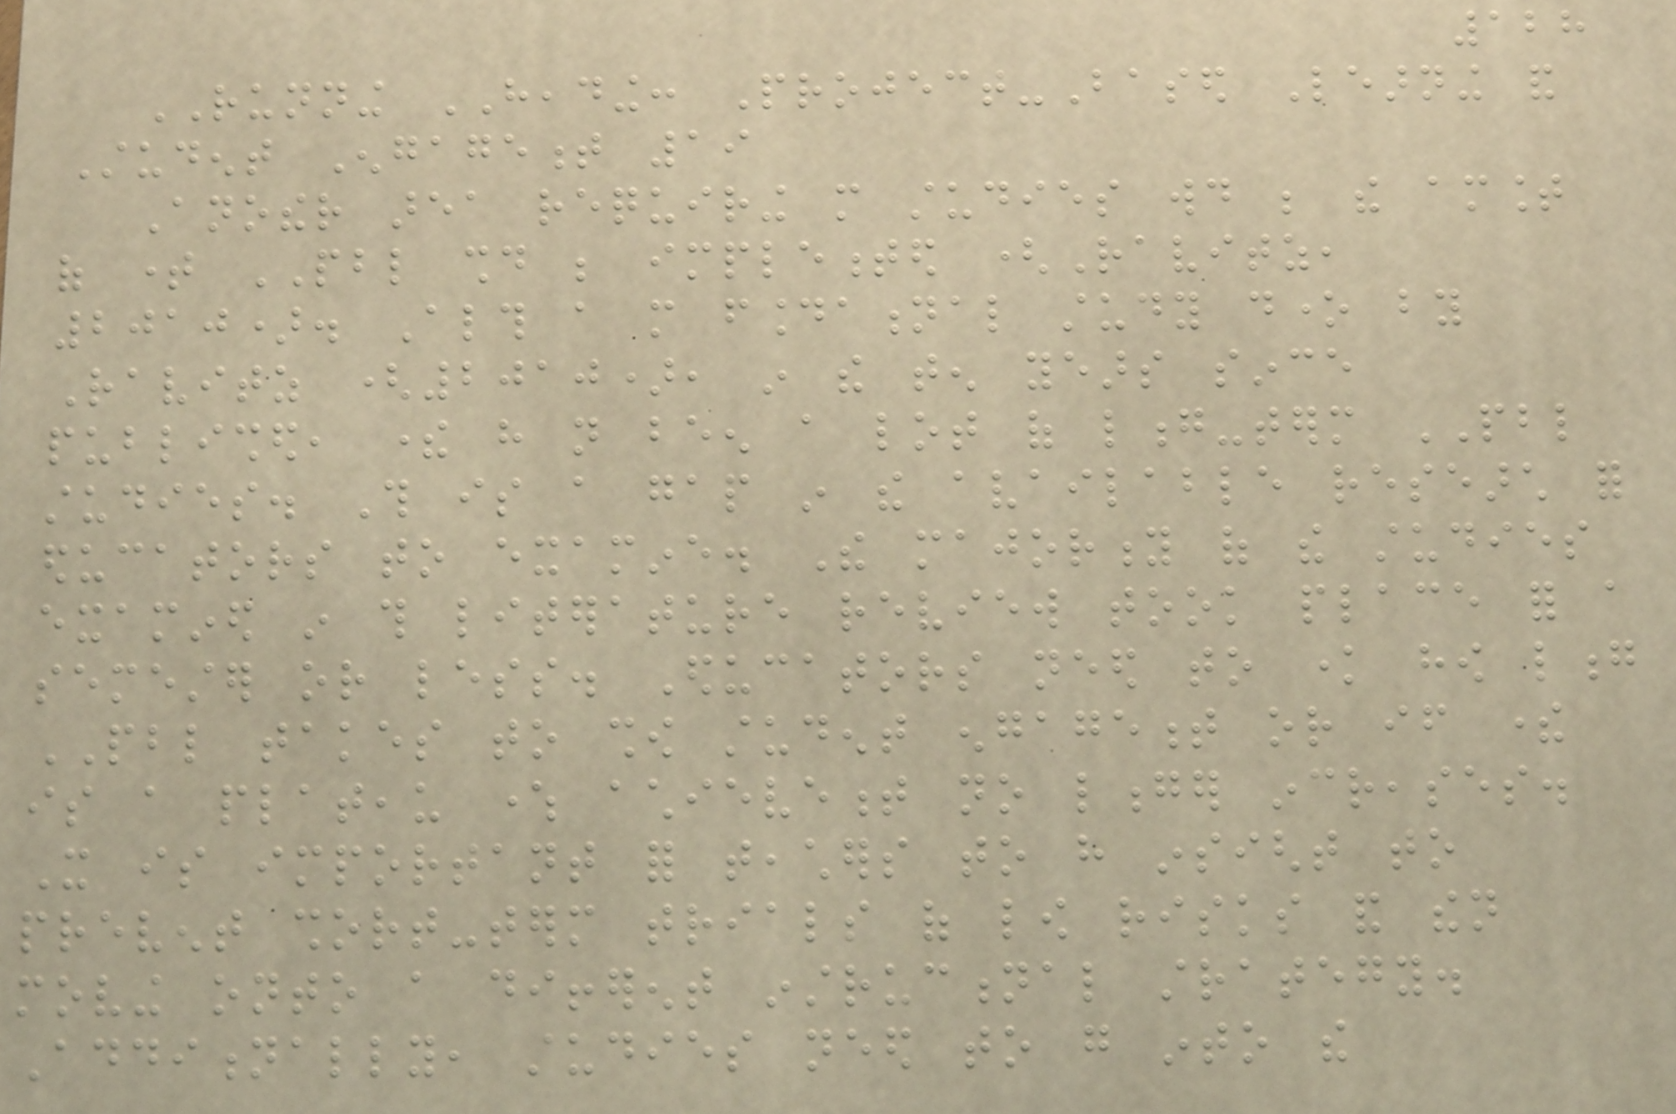128
RUNNING HEADING: Project-Based Learning and
Student Engagement 19
Another area requiring more studies would be the amount
of time PBL should be implemented (Ravitz,
2010). Although a more foundational study done by
Ravitz (2010), in the ten years since
published, there have not been a lot of long-term PBL
studies. This is a gap in the available research for
educators to examine. The majority of the studies
examined in this literature review took place for a
semester or less. Educators need to know how long
PBL takes to show student engagement or if there
is a plateau where achievement no longer increases.
It is important for teachers to have insight to
prevent short-term trials of low risks and then
moving onto a different instructional strategy.
Additionally, studies need to go into the
